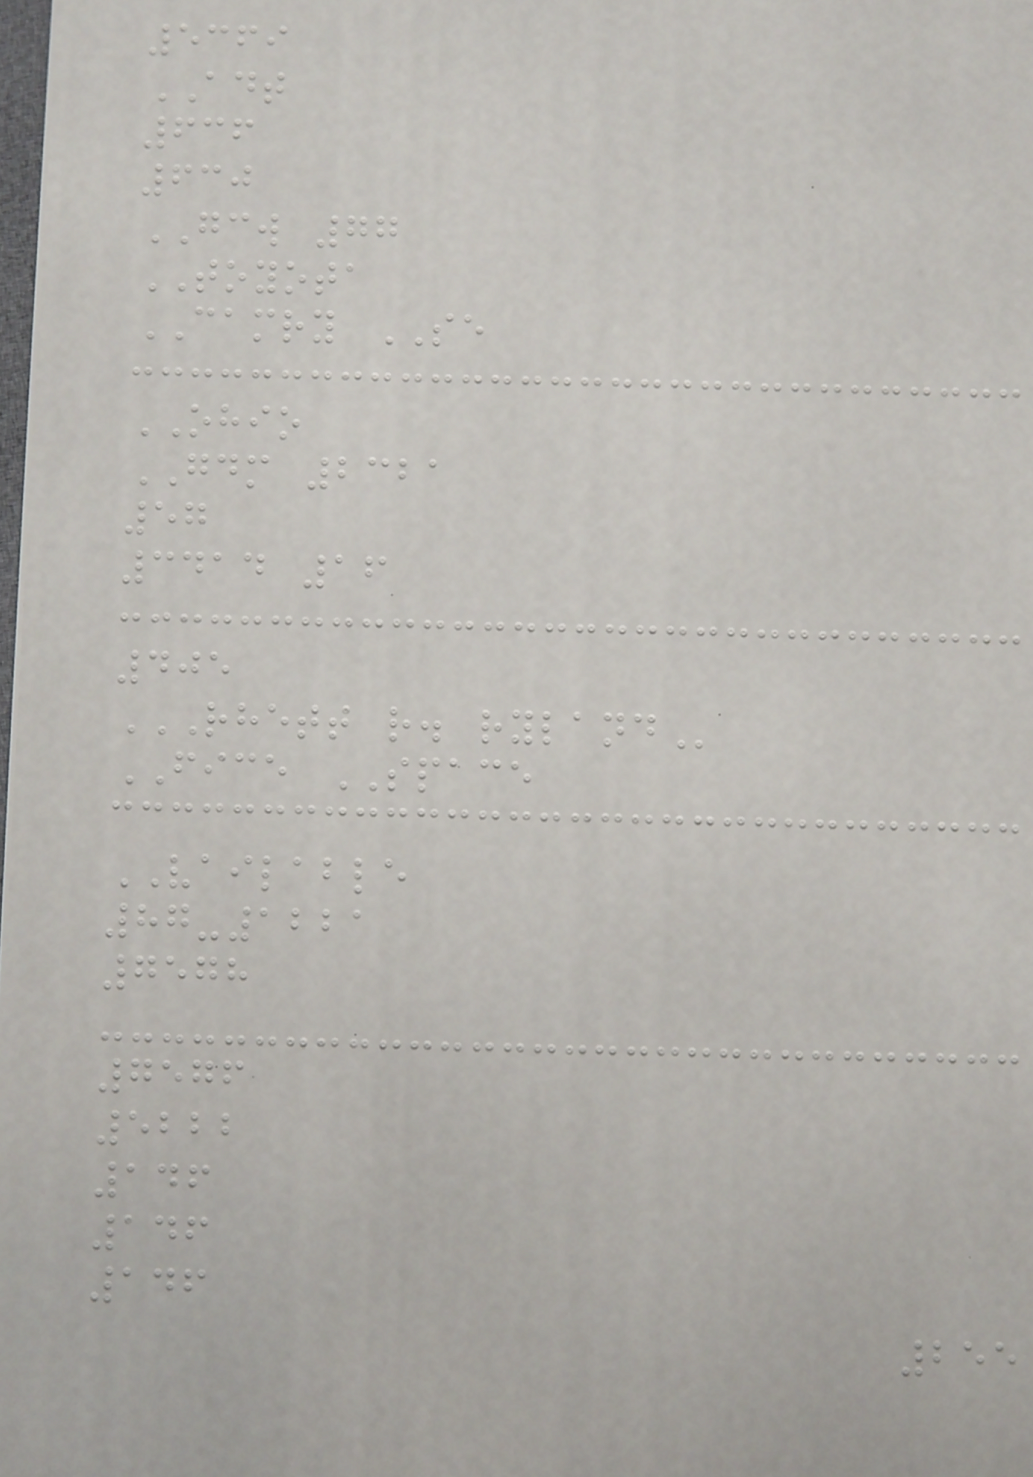5369
ADT
636
630
GCW 77
TOYOTA
CAMRY SE
OHIO
GDM 2321
57
3414 16
405
RHETT R. RYLAND
FICE SPACE
VAILABLE
87-1221
7578
7576
5222
146
146
146
255
